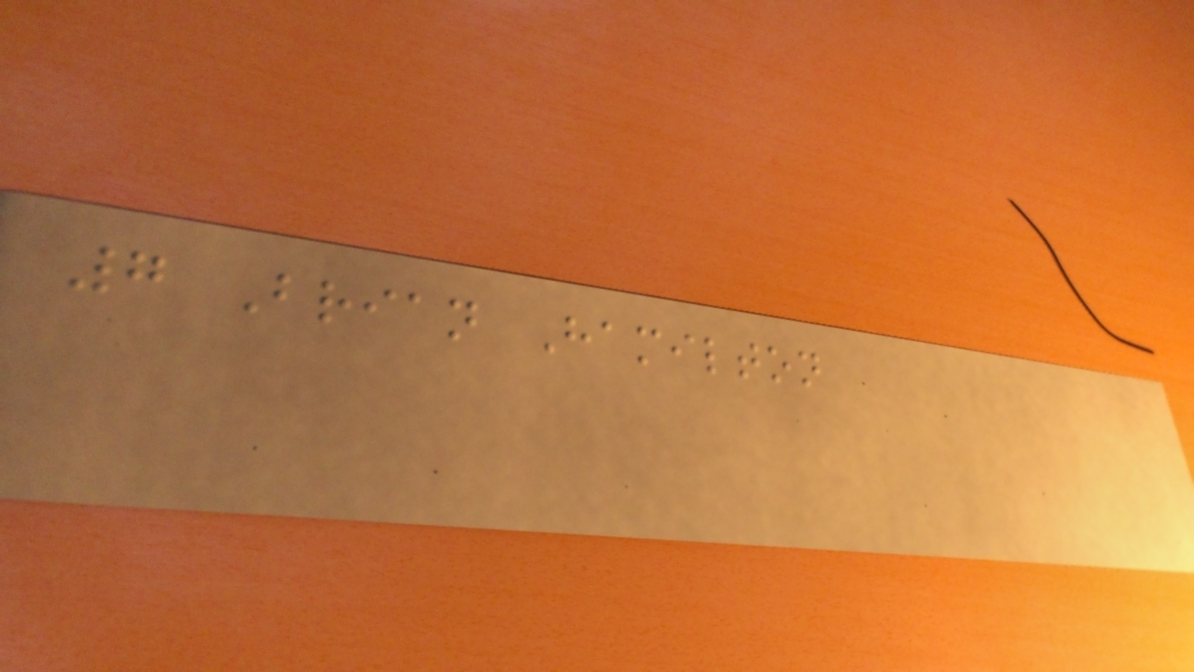7 Brian Hamilton
